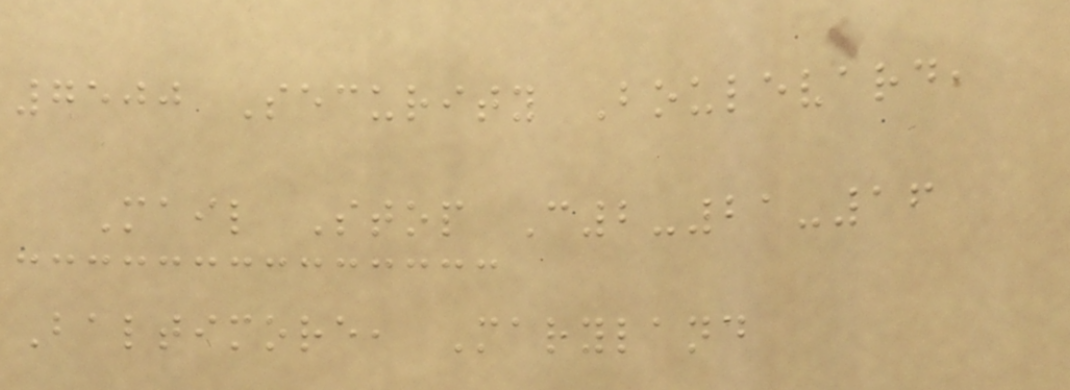7500 Security Boulevard,
Mail Stop C2-21-16
Baltimore, Maryland
